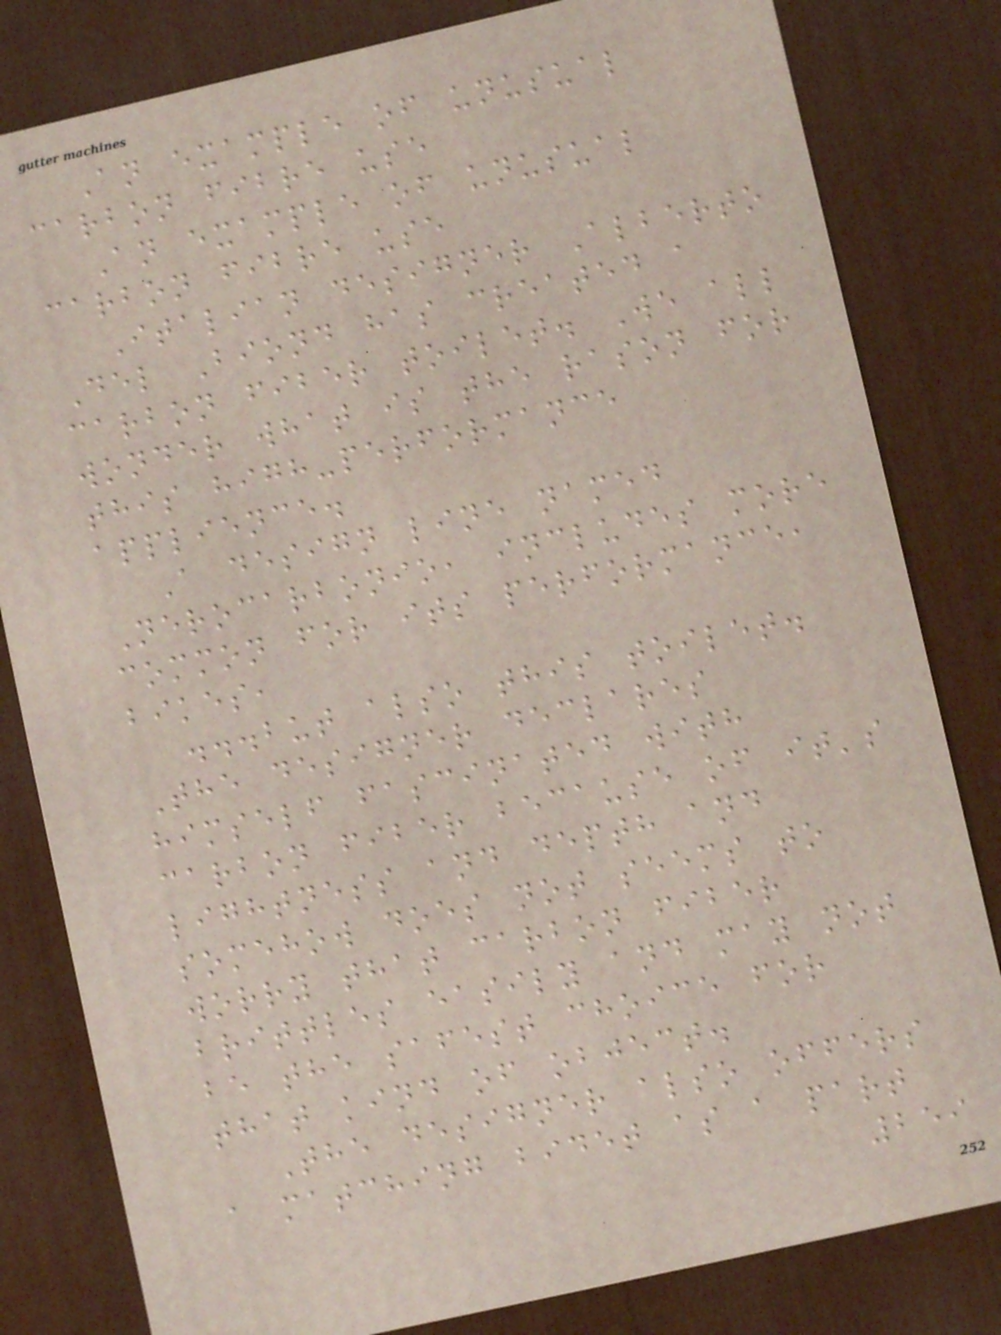An example of unusual
carbon fibre use
An example of unusual
carbon fibre use
Italian designer Alberto
Del Biond has created a
carbon fiber toilet. We all
wonder what is the rason for
this high-performance
applience.
A design line named
Nerocarbonio, includes more
common for its performance,
bikes,
...but also this toilet.
The designer declares
himself fascinated with
carbon fiber because of it's
lightness and depth and
somehow does not seems to
worry that carbon fiber
brittles easily and may not
be the safest choice for
that kind of object.
The designer also offers
a matching bidet as a part
259
